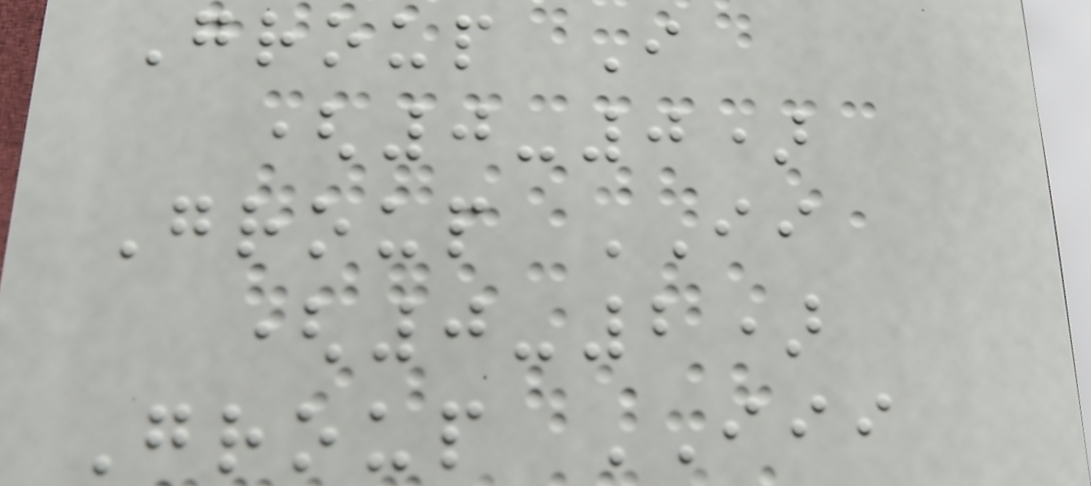Group I
(0-0)
Group II
(0-2)
Group III
